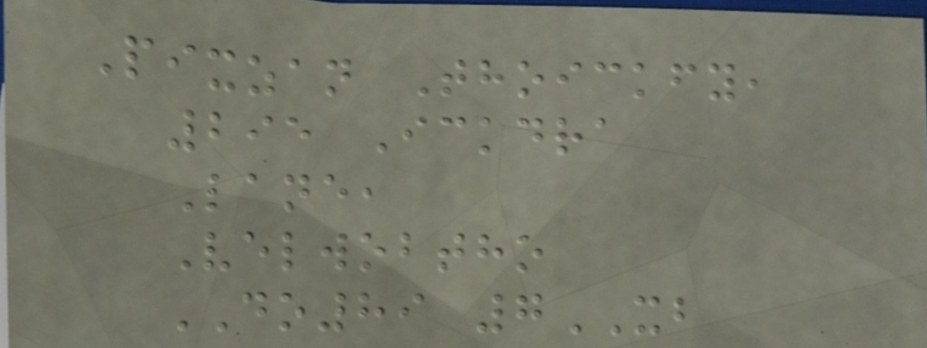Pixzan Thoickfy,
295 Ickdra
Lane,
Velwobtho
DO89 7XB
